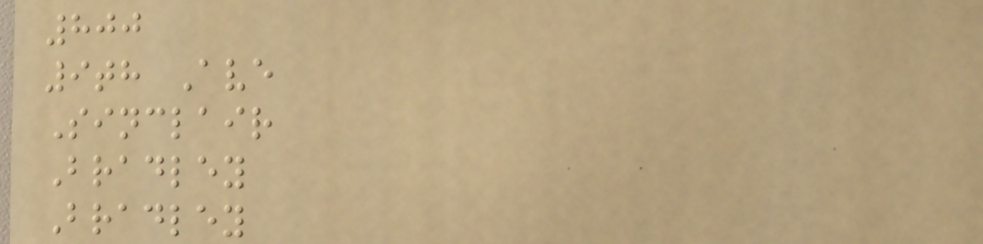800
9th Ave
Sinclair
Bradley
Bradley
